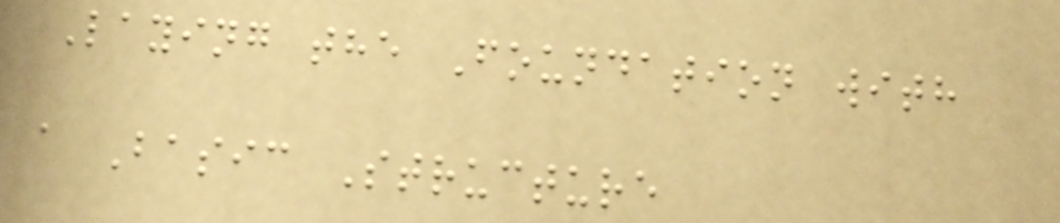Laying the Foundation with
a Basic Structure
